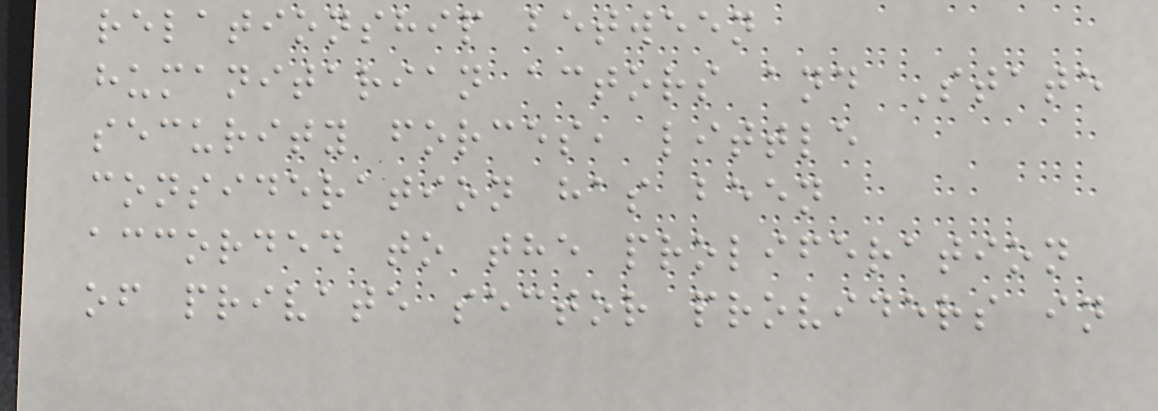relationship between
humanitarian actors and State
security forces, little
consideration has been
accorded to the proliferation
of private sector providers in
